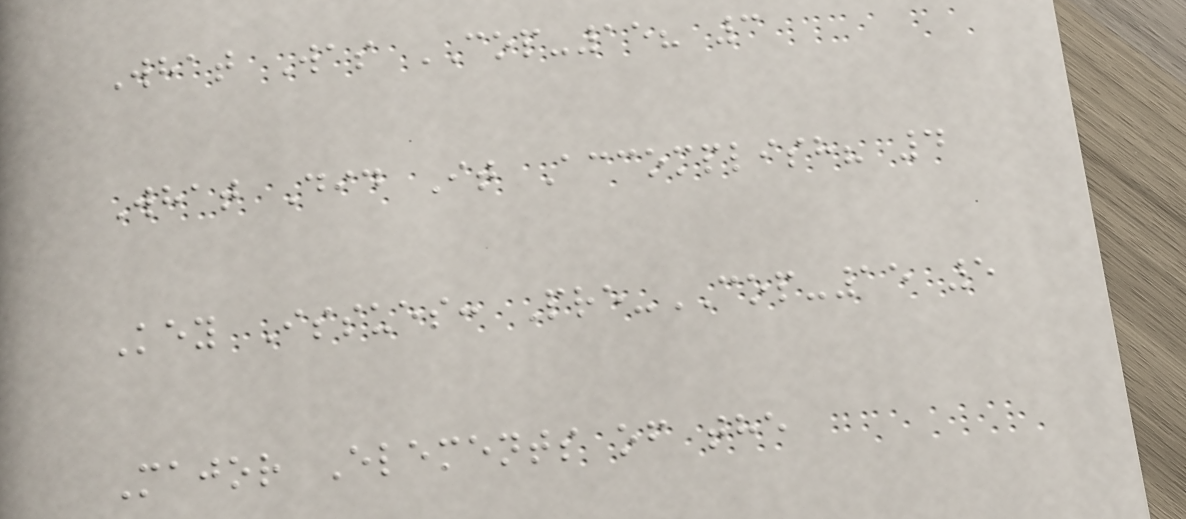What Was COP-15? 3
What Did It Accomplish? 4
Key Issues: Pre-COP-15 5
Major Elements of the
